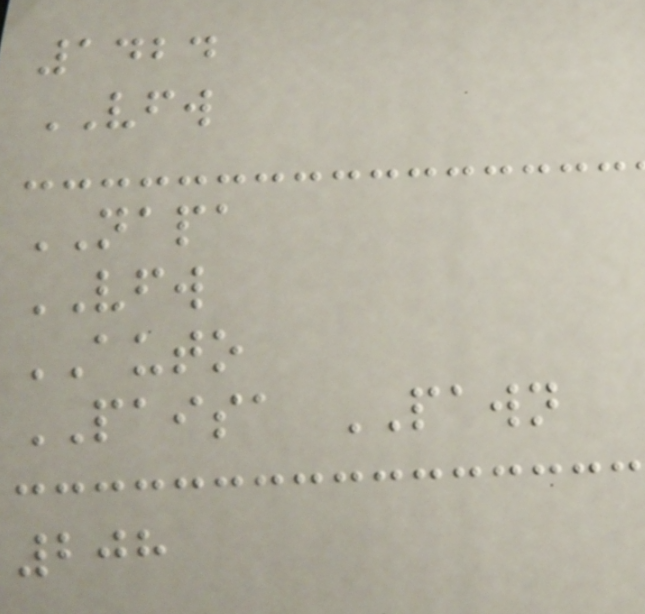1424
VFW
NAPA
VFW
AUTO
PAISA PAWN
208
